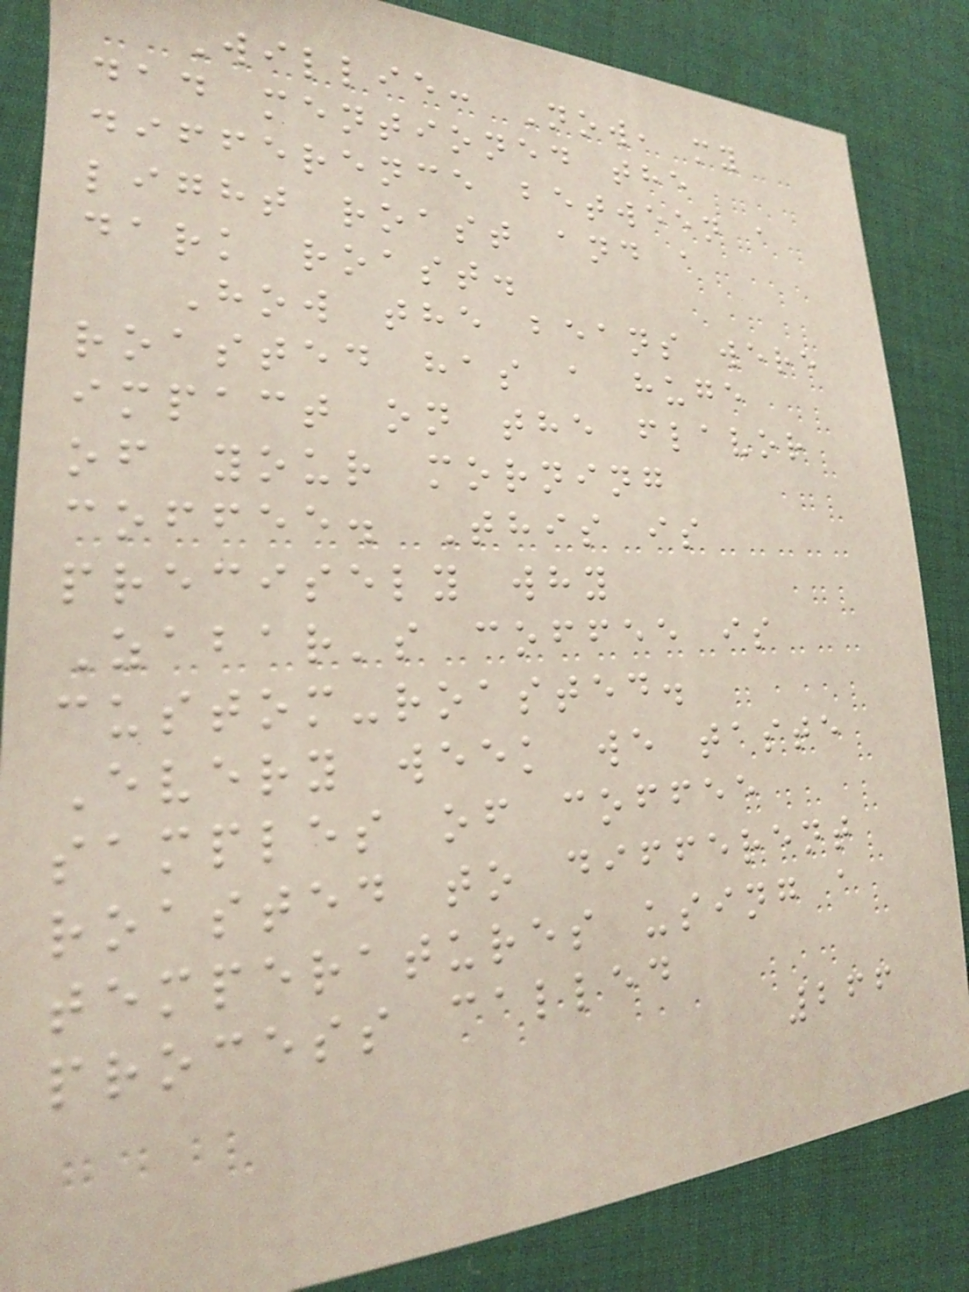Willie: Now, my
dad mentioned the
difference between a
light roast and a
dark roast.
How the beans were
roasted has a huge
impact on the flavor
of your morning
coffee. This is
precisely why
Zabar's coffee is
custom-roasted.
Every week we taste
samples of coffee
roasted to different
temperatures using a
process called
266
